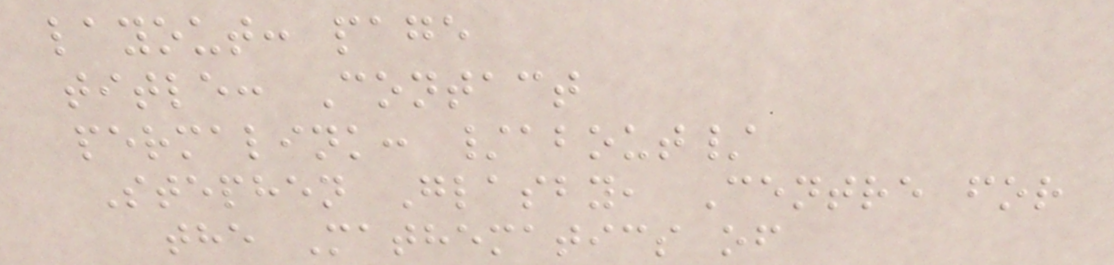layout: page
title: Contact
permalink: /about/
Stephen Glasby, Centre for
the Mathematics of
